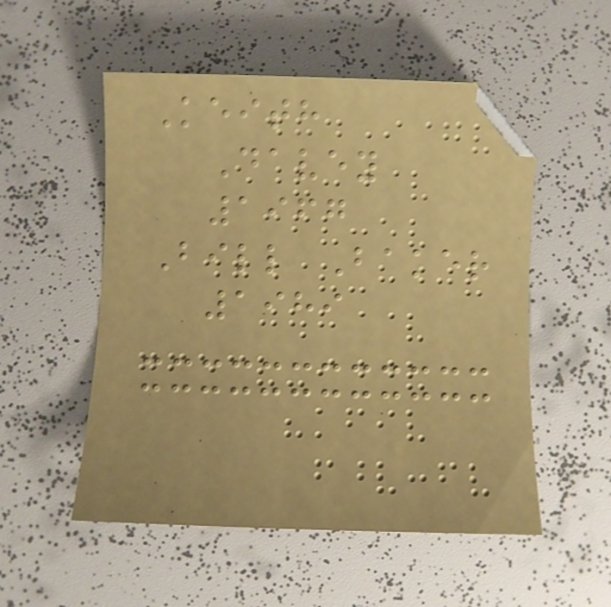Keith
Davey
1967
Bill Baker
1989
